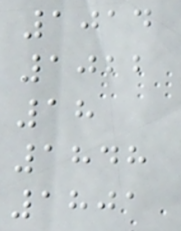1014
1022
18
1848
1801
